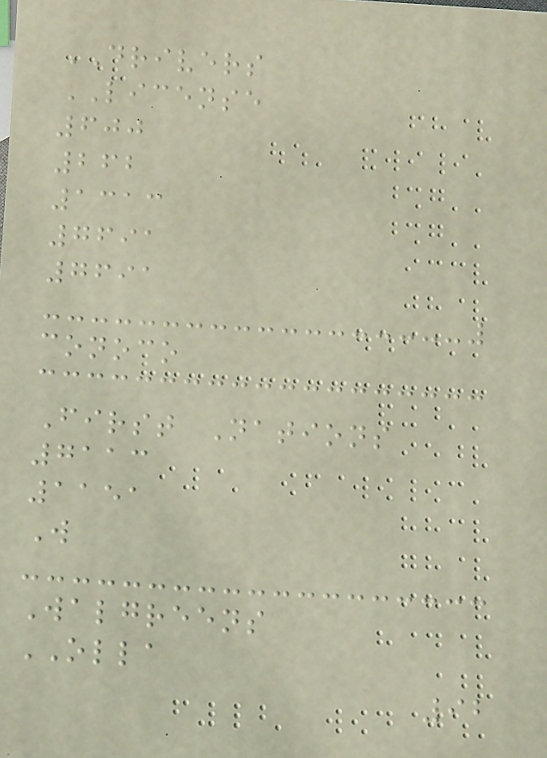DRIVERS
LICENSE
600
262
1313
7691
7691
conoco
First Nations
7113
1151
W
Walgreens
OLLA
92
